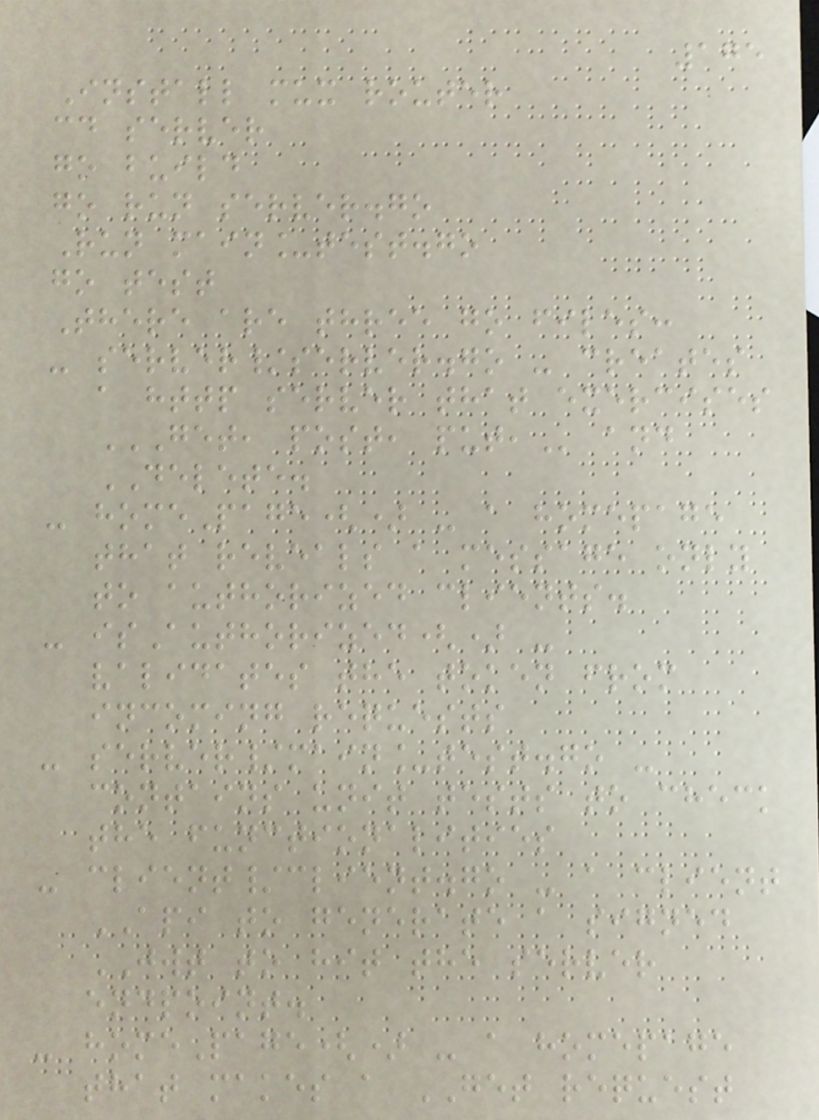175
Install mux router
cd server
go build
go run server.go
Run main_test.go
go test
There are three go files:
- server/server.go - creates
a http server that exercises
GET, POST, PUT, and
DELETE.
- homePage() - a homepage
that reveals a message only
to authorized clients.
- isAuthorized() -
validates the token from
incoming requests
- server/main_test.go -
contains unit tests to check
the functionalities
- client/client.go - a client
API to generate a signed
JWT to hit the server
endpoint.
- homePage() - a homepage
that makes a GET request
